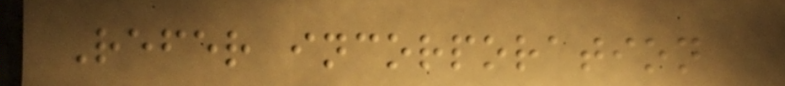Refer incorporation
